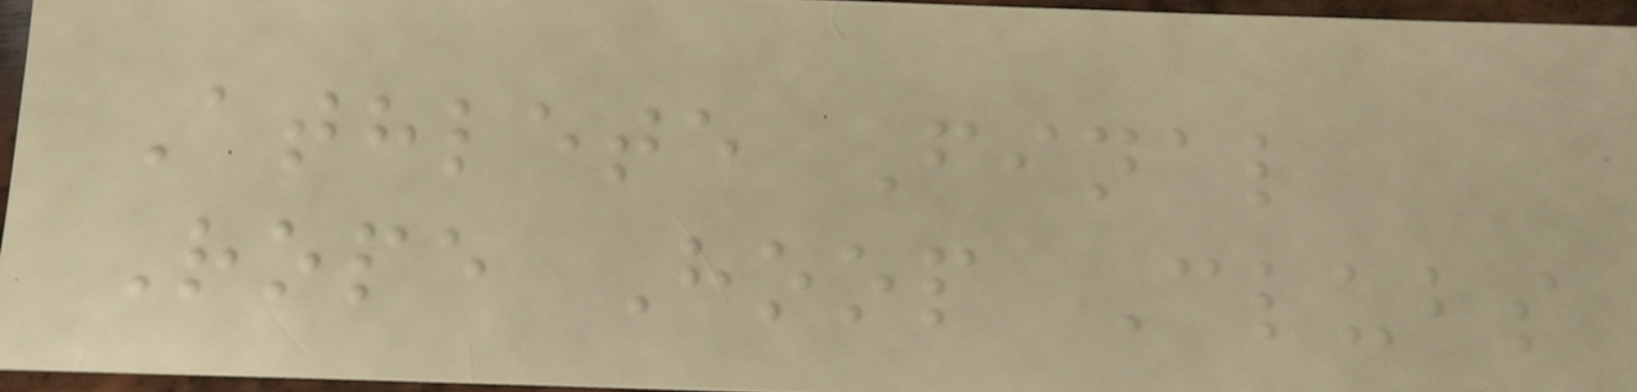Athlete Final
Rope Hoop Clubs
